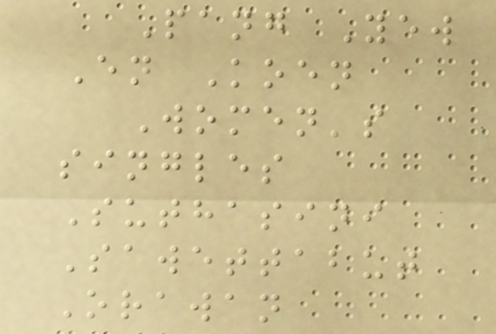Pang Yew
En Koen
Women's
singles
Suthasini
Sawettabut
Orawan
